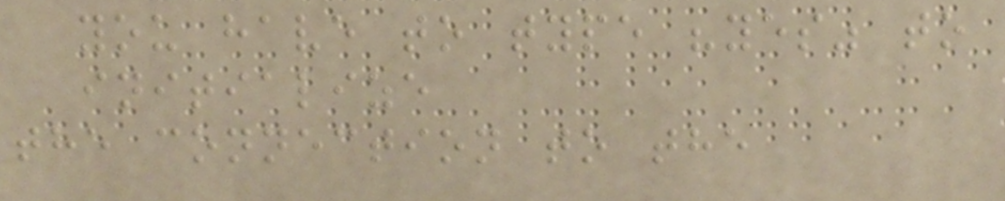you have to type "yes" to
initialize
the connection to the
